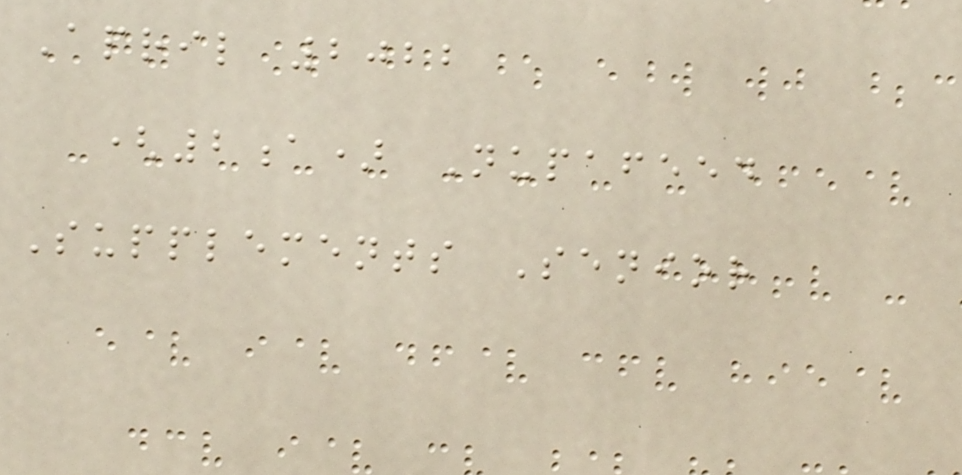April 2022
(2a) Nupafeed
Supplements Senior
